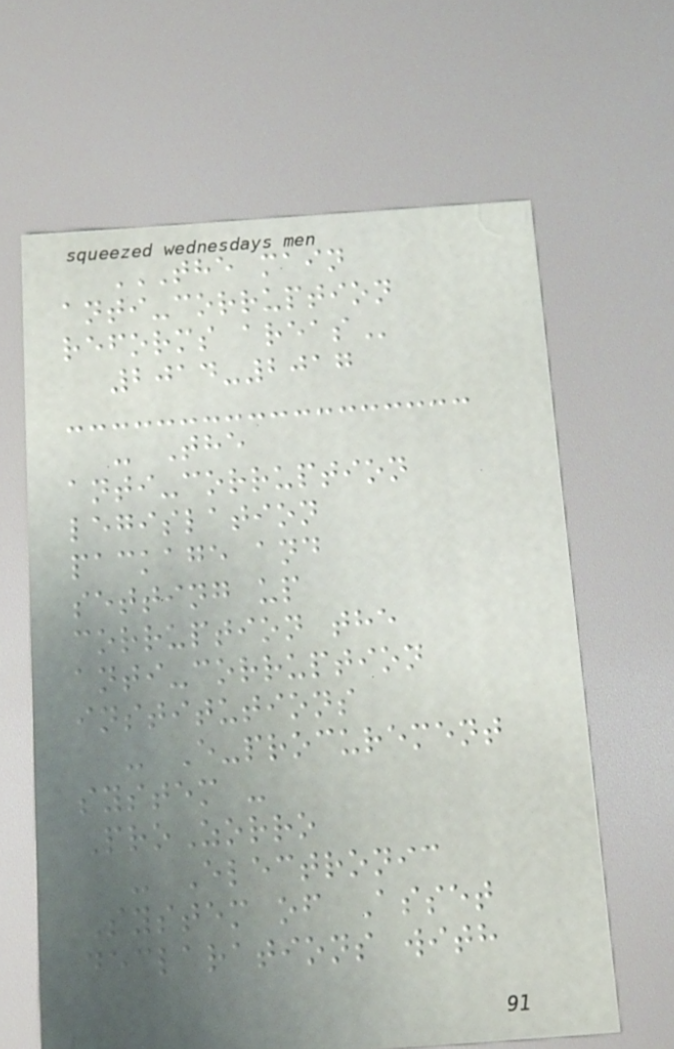THE MAIN
ANTI-CORRUPTION
REFORMS AREAS
2014-2017
- The
anti-corruption
legislation
package and
setting up
corruption the
anti-corruption
institutions
- E-procurement
system -
ProZorro
- Electronic
System of Asset
declarations with
